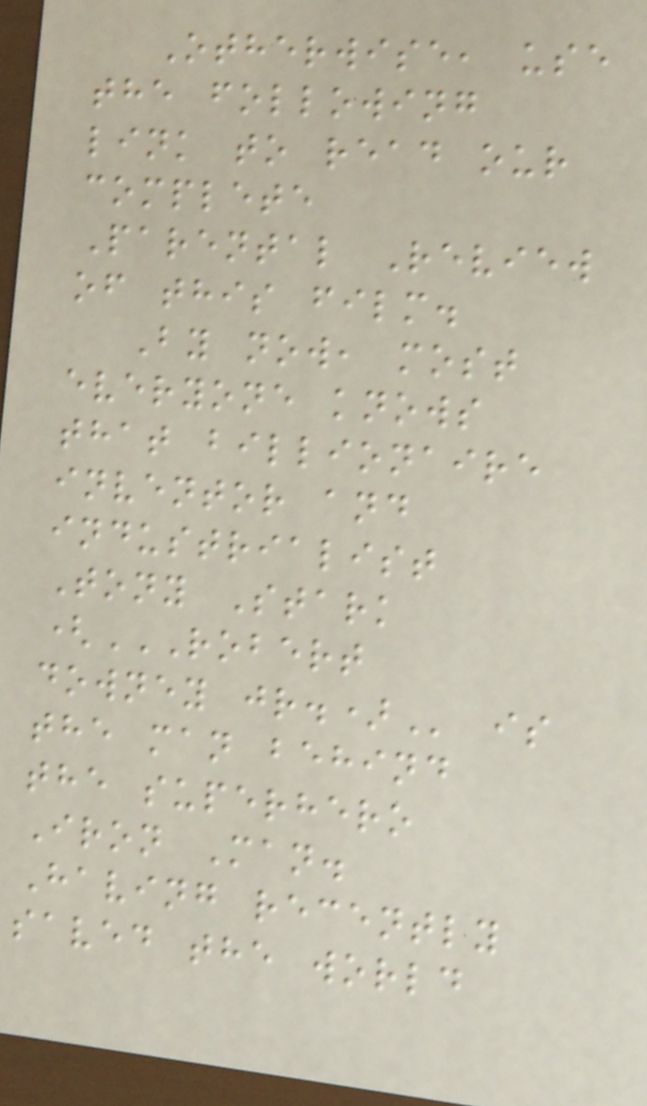Otherwise, use
the following
link to read our
complete
Parental Review
of this film.
By now, most
everyone knows
that billionaire
inventor and
industrialist
Tony Stark
(ROBERT
DOWNEY JR.) is
the man behind
the superhero
Iron Man.
Having recently
saved the world
